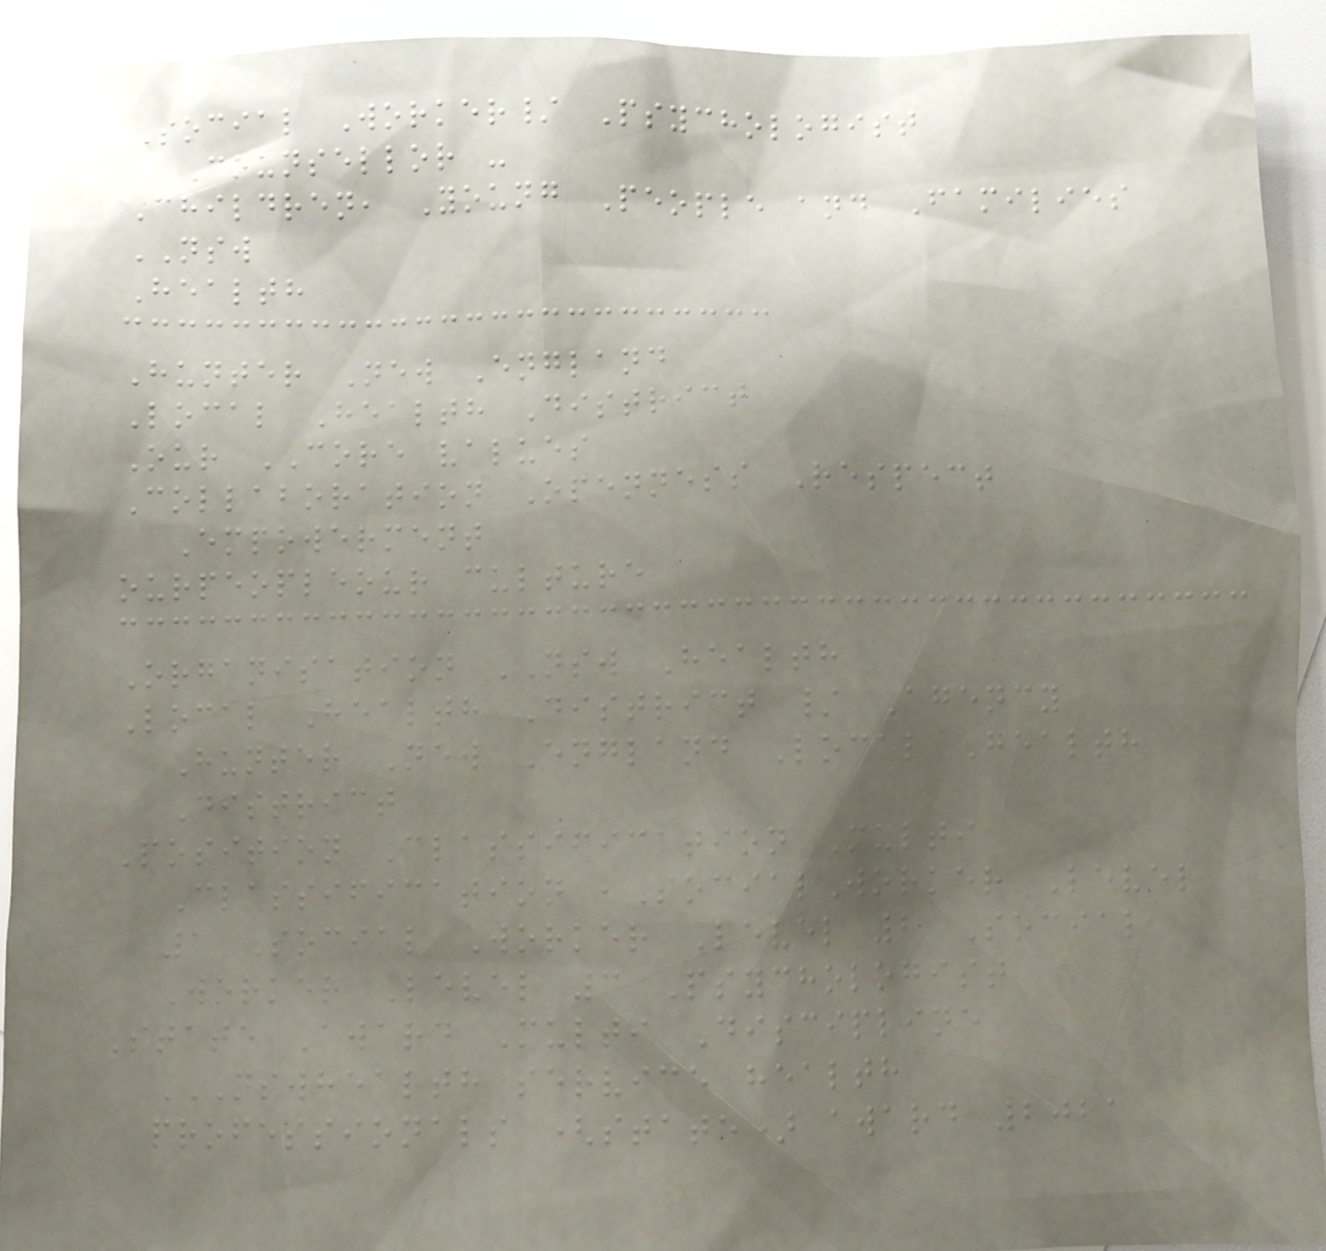Social Worker/ Psychologist
Counsellor -
Children, Young People and Families
NSW
Health
Hunter New England
Local Health District
Our CORE values
Collaboration Openness Respect
Empowerment
ourpeopleour culture
Organisation NSW Health
Local Health District / Agency
Hunter New England Local Health
District
Position Classification Multi
Classification ,SocialWorker Level
1 Social Worker Level 2 Social
Worker Level 3 Psychologist
State Award Multi Discipline
NSWHEALTH SERVICE HEALTH
PROFESSIONALS (STATE) AWARD 2021
